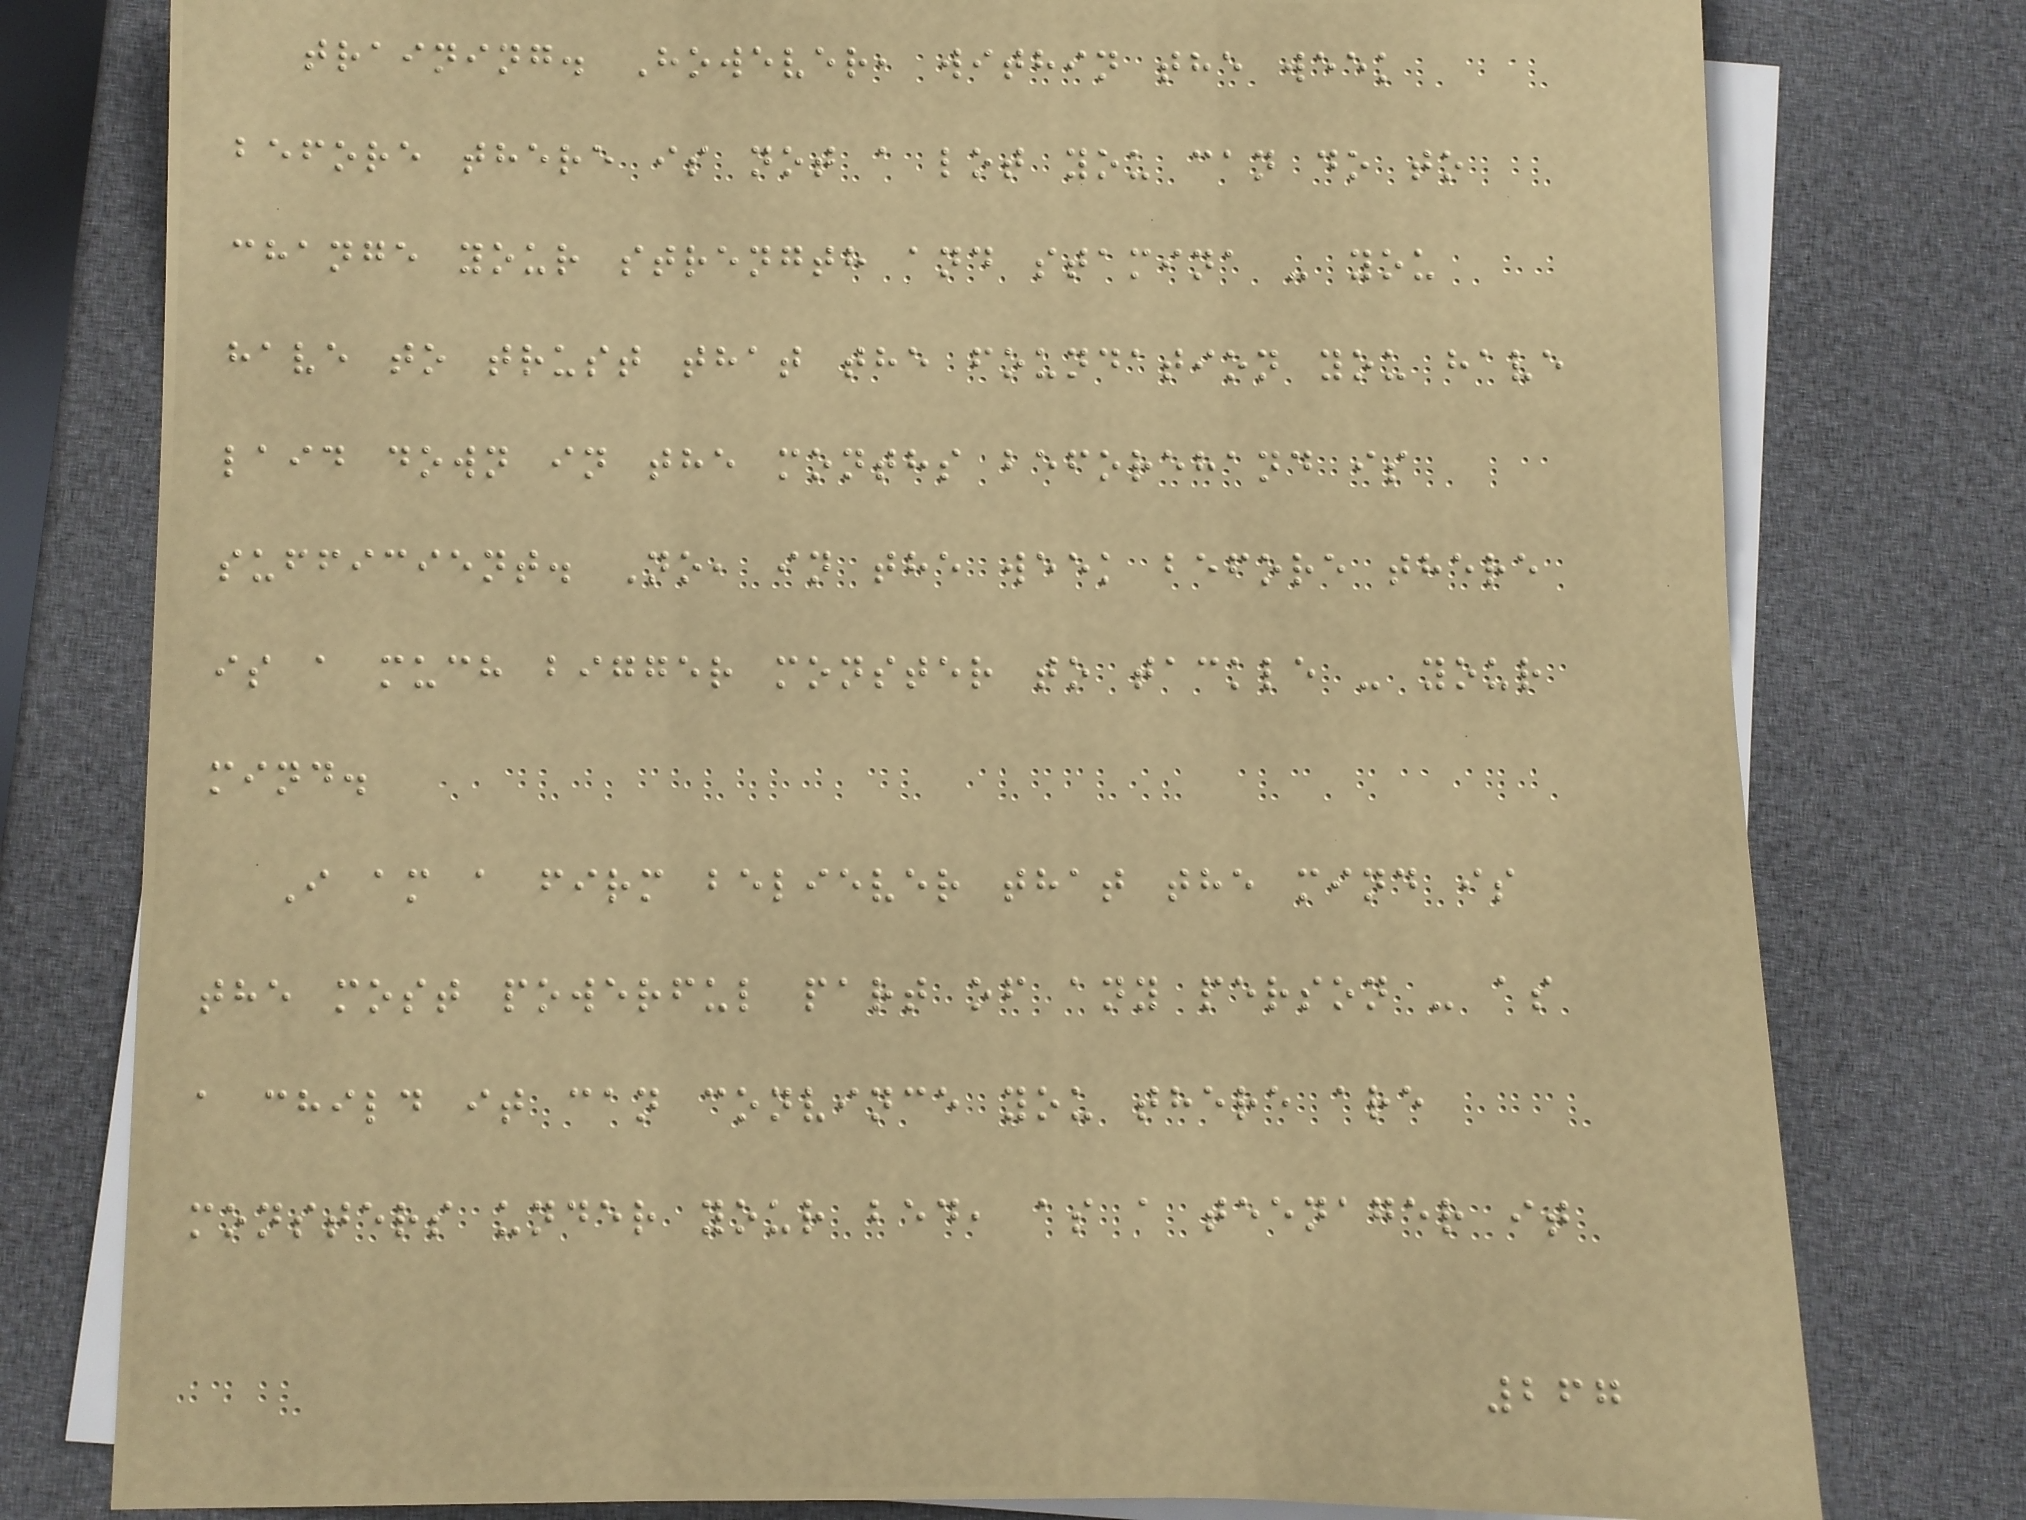training. However, within the week
before there is not a lot you can do to
change your strength and stamina - you
have to trust that the foundation you have
laid down in the months beforehand is
sufficient. No, in the week before there
is a much bigger monster to tackle - your
mind.
I am a firm believer that the mind is
the most powerful part of any person - as
a child it can convince you there are
monsters under your bed, as a teenager it
267
